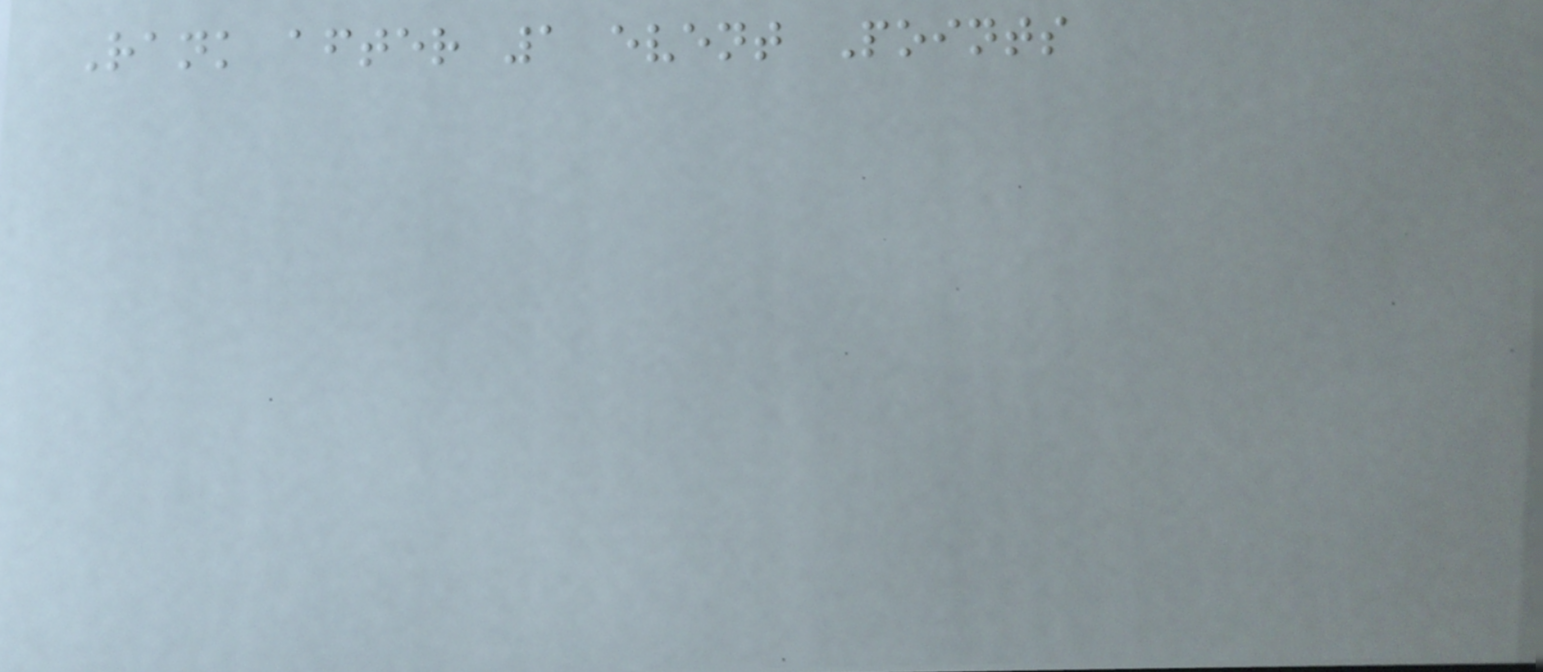Rank after 1 event Points
